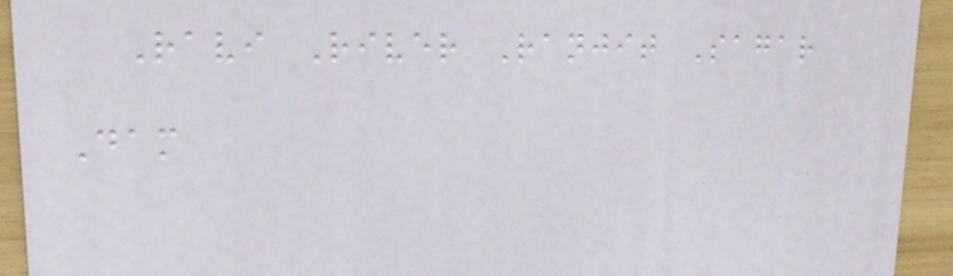Ravi River Ranjit Sagar
Dam
